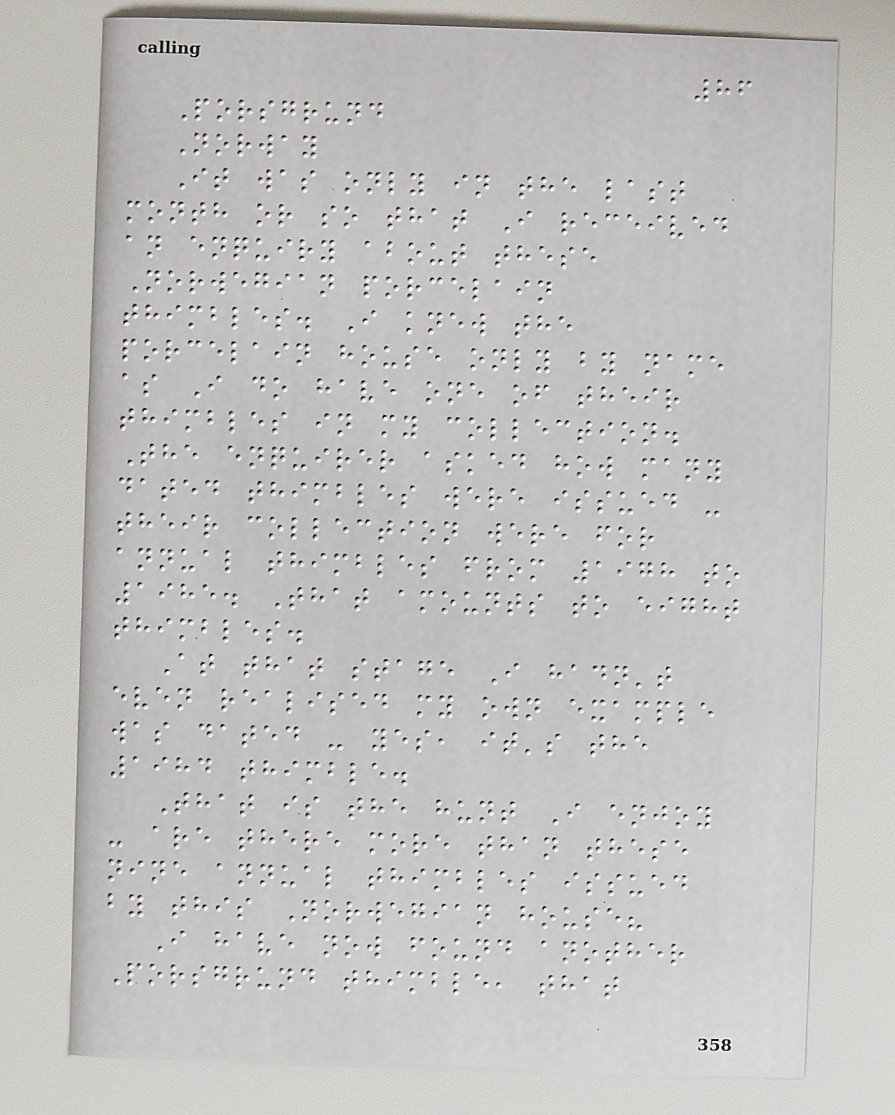86
Porsgrund
Norway
It was only in the last
month or so that I received
an enquiry about these
Norwegian porcelain
thimbles. I knew the
porcelain house only by name
as I do have one of their
thimbles in my collection.
The enquirer asked how many
dated thimbles were issued -
their collection were for
annual thimbles from 1978 to
1985. That amounts to eight
thimbles.
At that stage I hadn't
even realised my own example
was dated - yes, it's the
1984 thimble.
That is the hunt I enjoy
- are there more than these
nine annual thimbles issued
by this Norwegian house?
I have now found another
Porsgrund thimble, that
